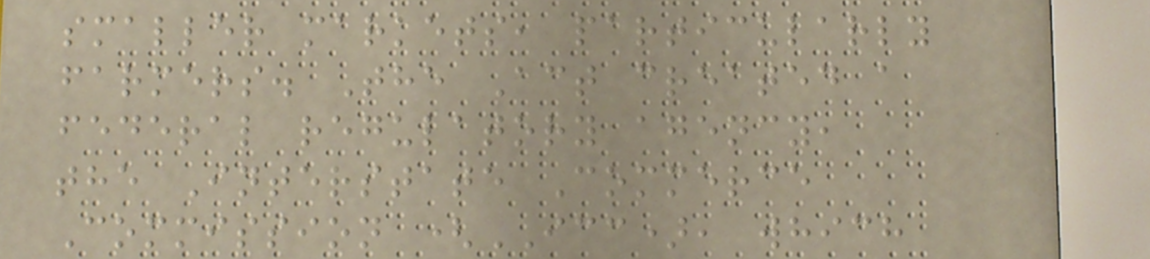smaller markets, particularly
farmers. The Act created a
federal regulatory agency,
the Interstate Commerce
Commission (ICC), which
